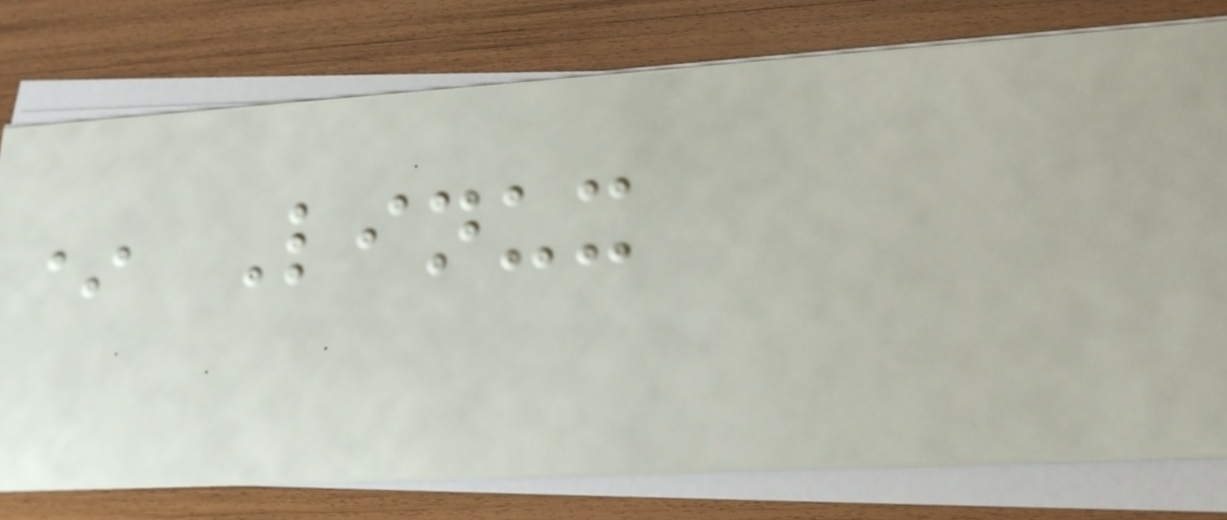* Linux
